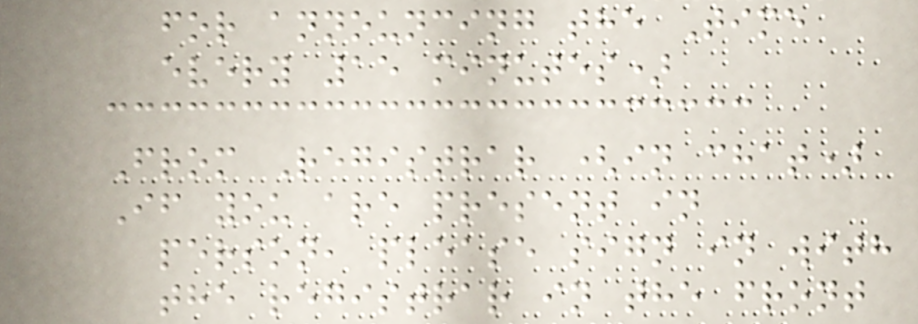for announcing the Time
every 15 minutes)
From Registrar (in chat)
If you are present in
person, please sign in with
the registrar in the front
